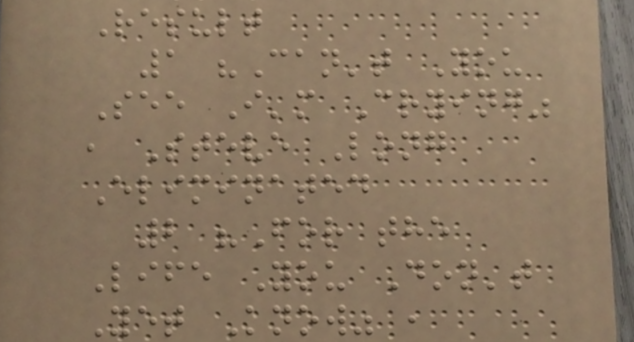Result
1 "Can't You
See I'm Crying"
, Steve Long
Eliminated
2 "For the
Life You Don't
Yet Know" ,
